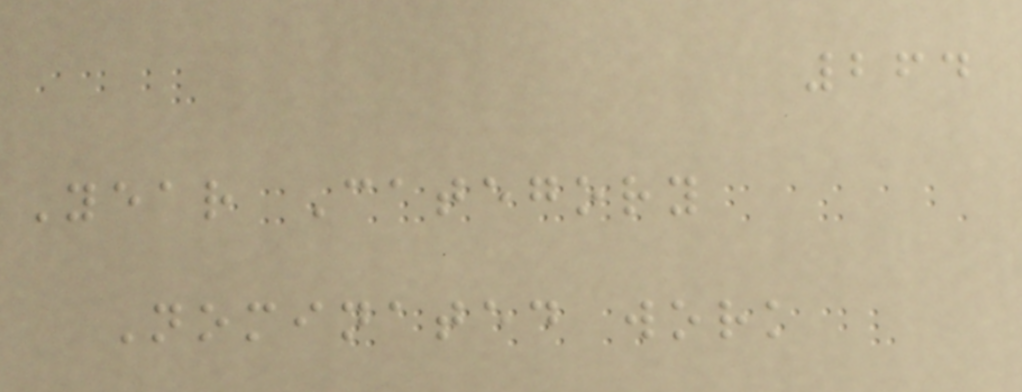264
Year Category
Nominated work
